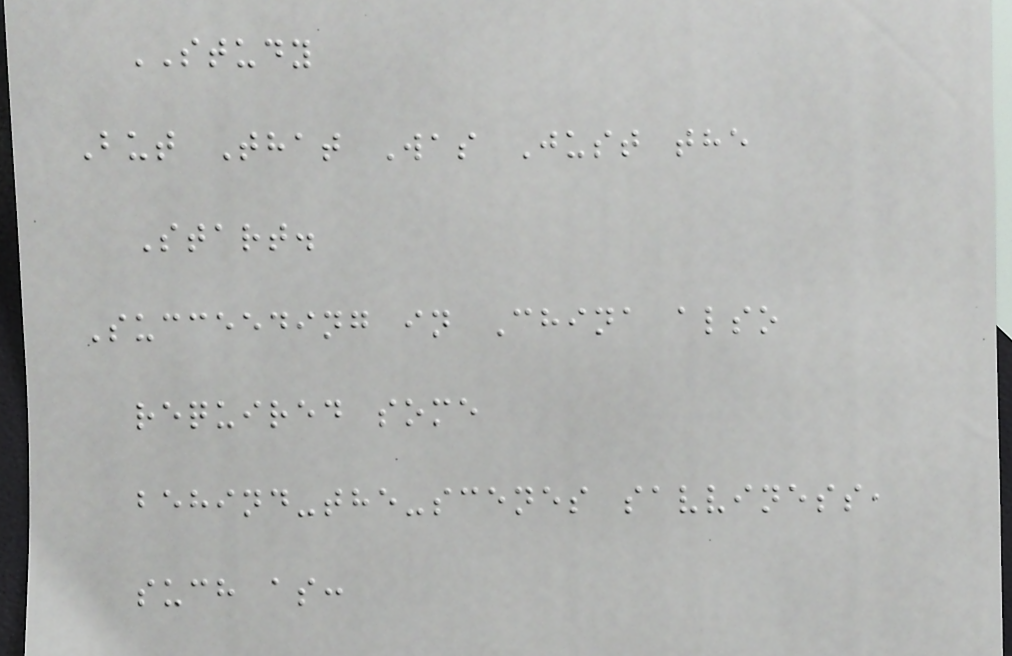STUDY
But That Was Just the
Start.
Succeeding in China also
required some
behind-the-scenes savviness,
such as:
